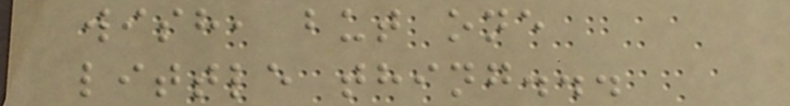wish, but one
little thing...
